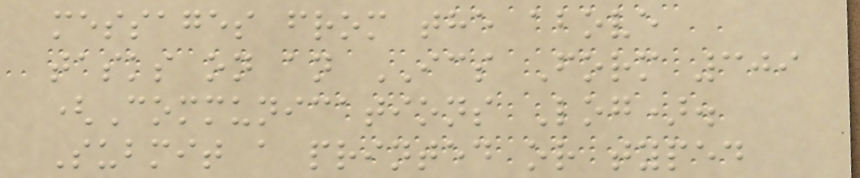messages from the above
tasks on an ICS Form 309
(Communications Log).
Submit a printed or typed
